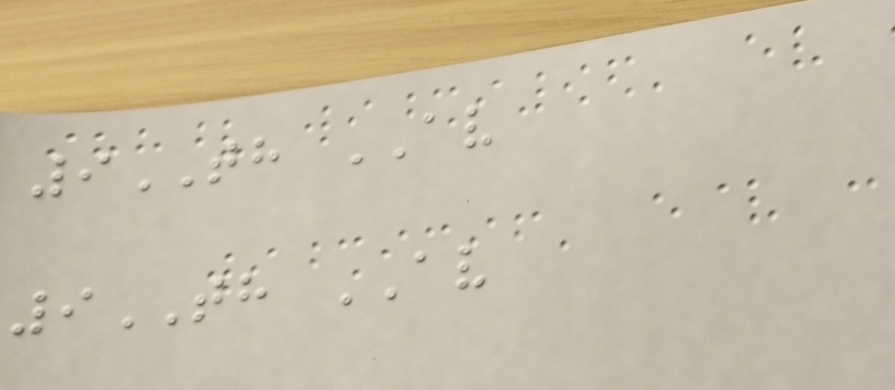9TH AV
9TH AV
